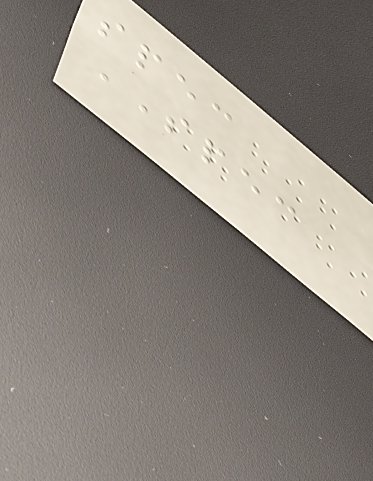spec
SPEC
